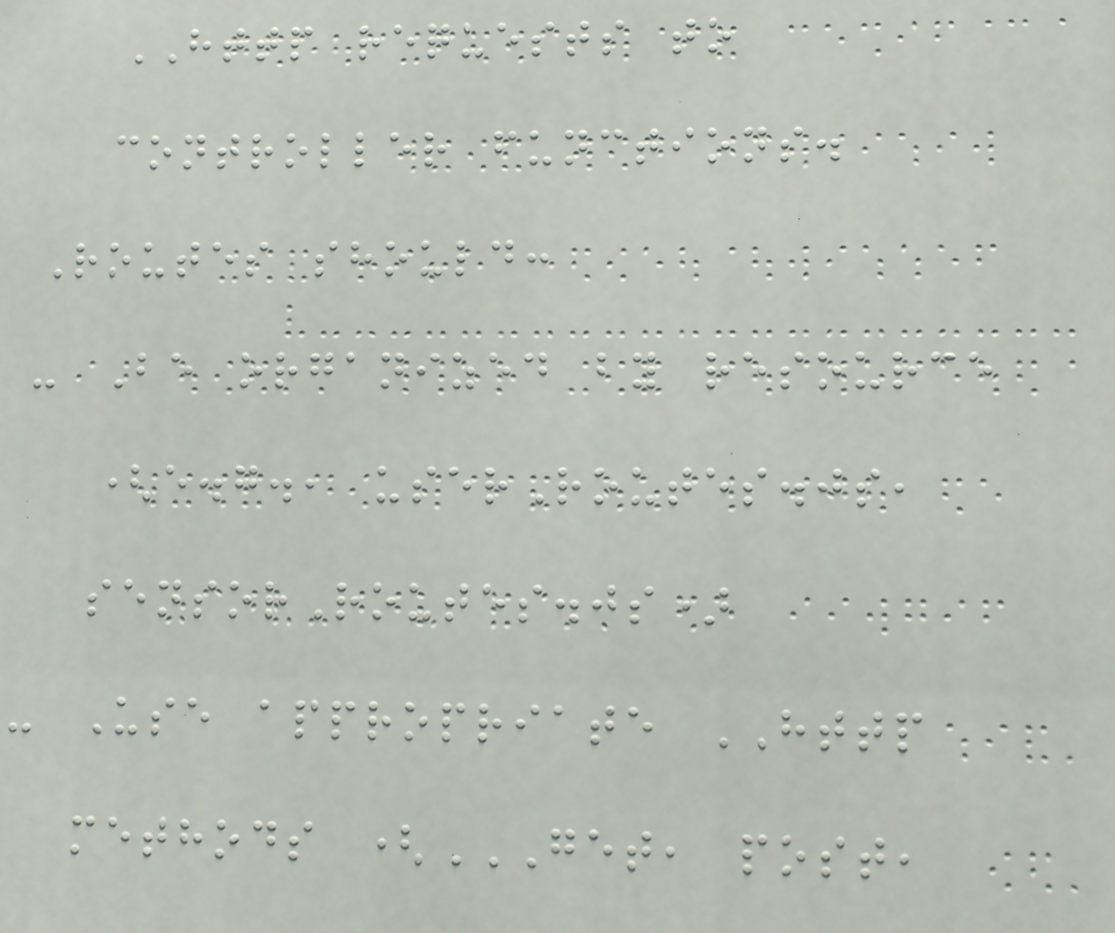HTTP requests to
controller functions.
Routes should:
- Be organized by resource
(e.g., userRoutes.js,
sensorRoutes.js)
- Use appropriate HTTP
methods (GET, POST,
